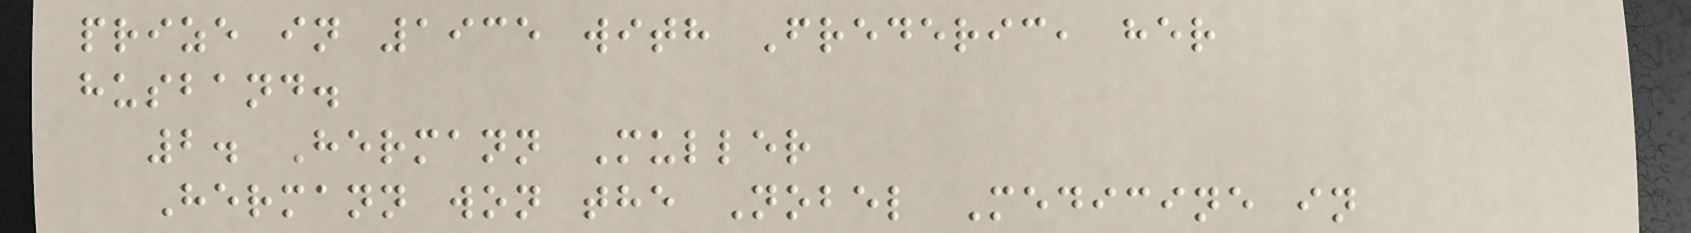prize in 1935 with Frederic, her
husband.
2. Hermann Muller
Hermann won the Nobel Medicine in
